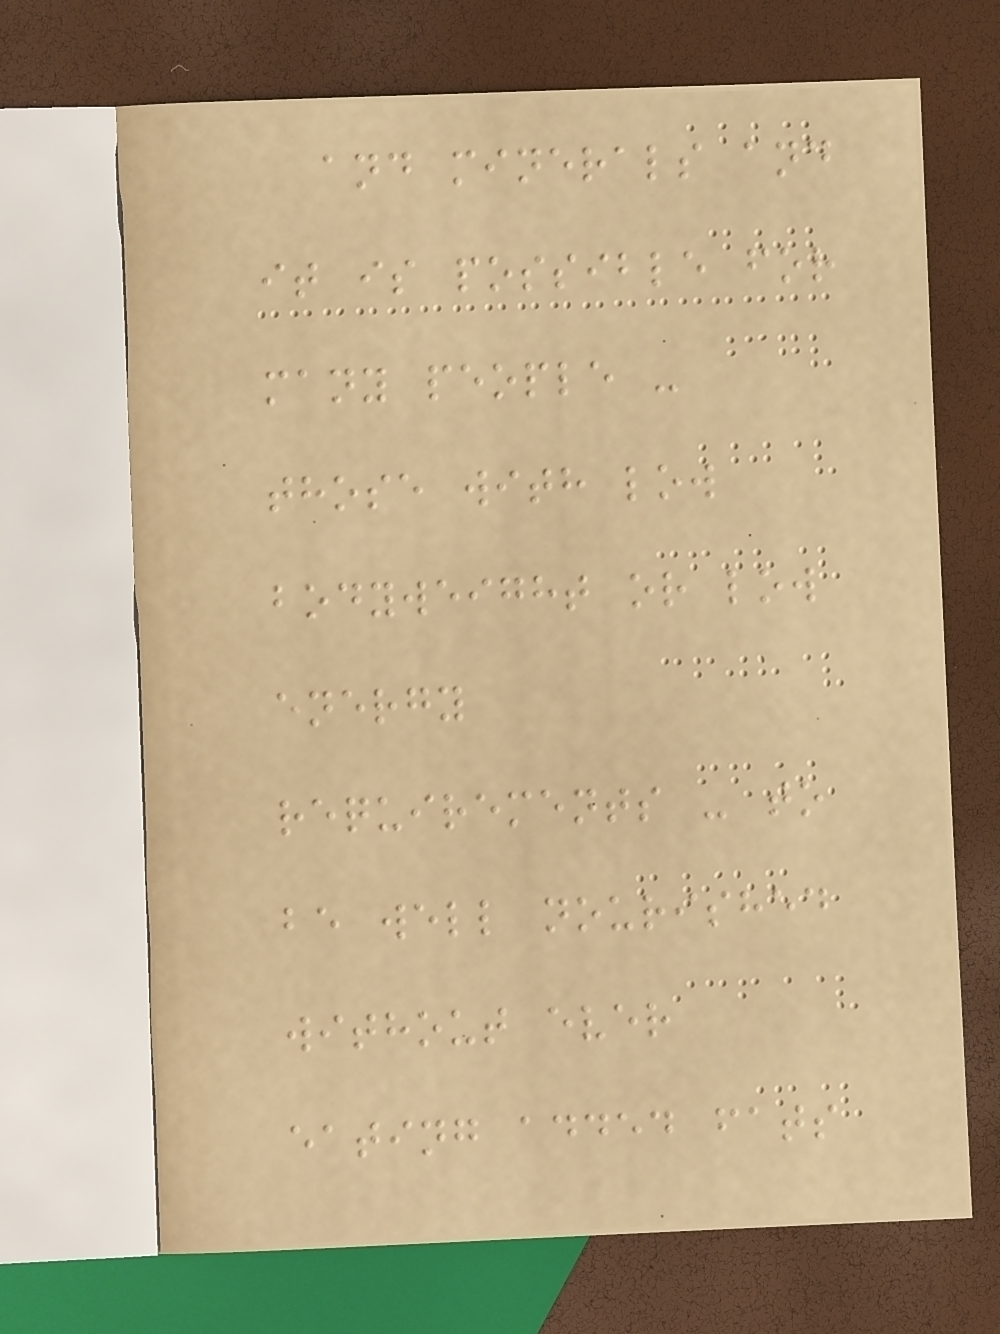and minerals and
it is possible for
many people -
those with low
bodyweight or low
energy
requirements - to
be well nourished
without ever
eating added fats
